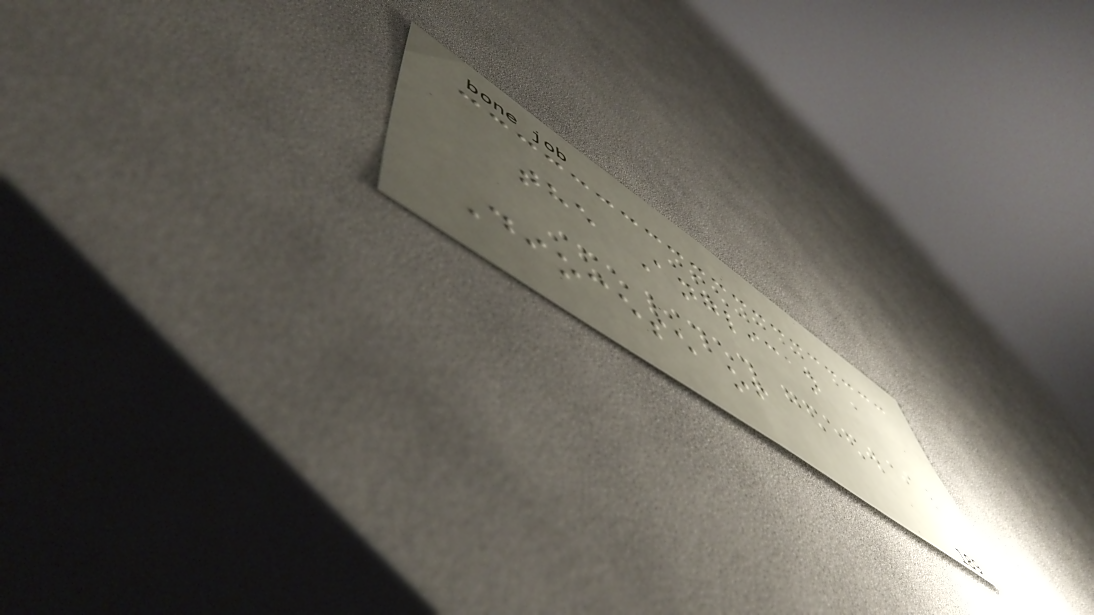the Anglican
Diocese of
